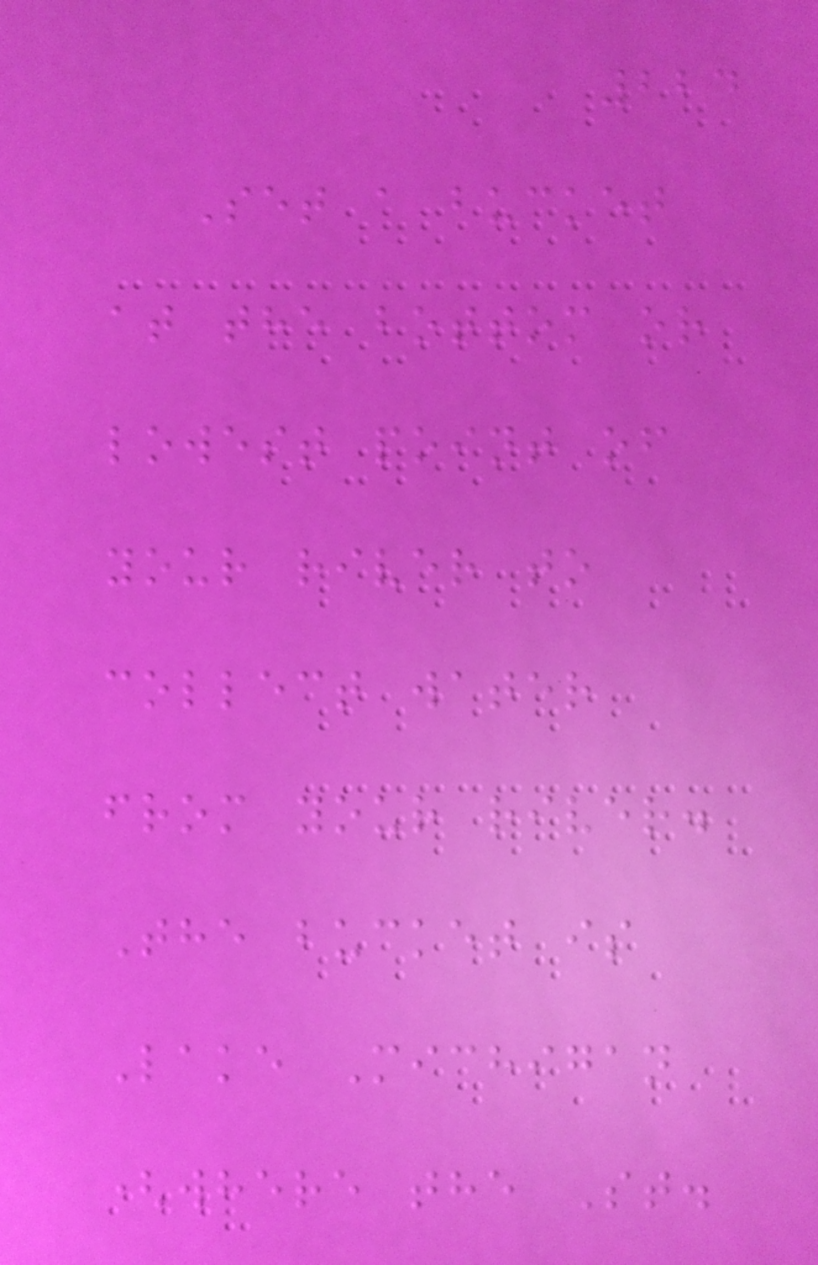224
Set a bucket
at the bottom or
lowest point of
your river to
collect water
from your river.
The bucket is
Lake Michigan
(where the St.
